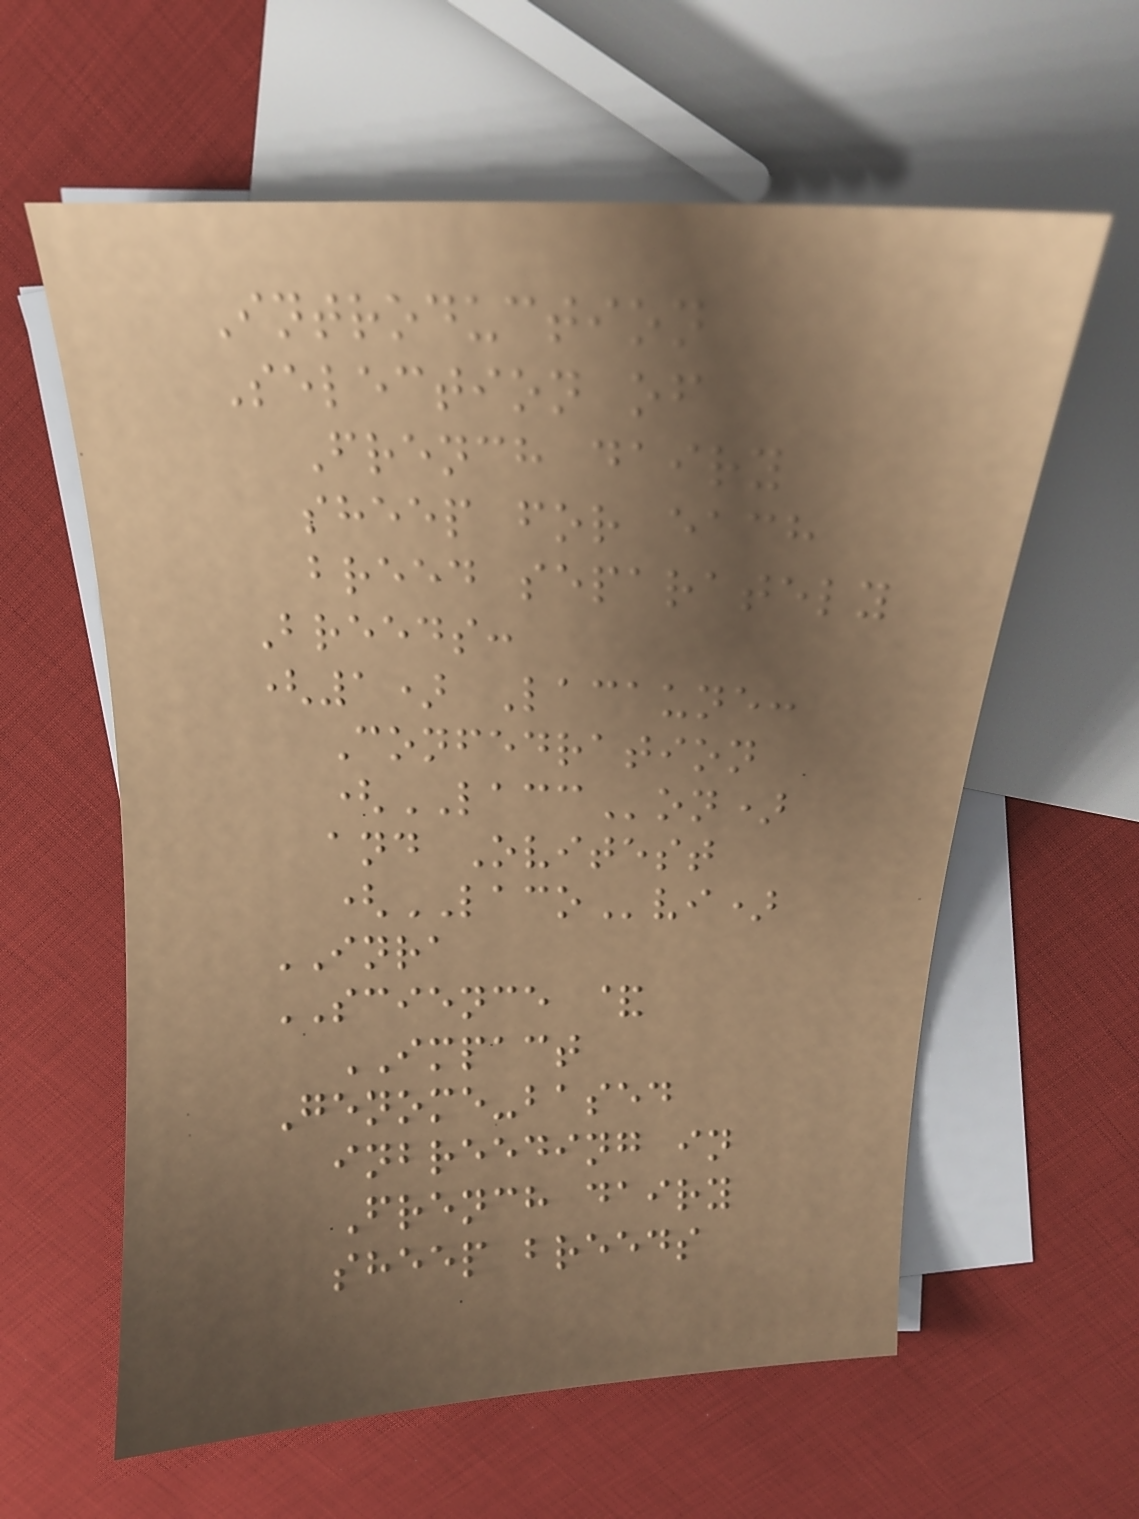Introduction
Selection of
French dairy
sheep for each
breed separately
Breeds:
(1) Lacaune:
Confedration
(LACCon)
and Ovitest
(LACOvi)
INRA
SCIENCE &
IMPACT
Genome-based
inbreeding in
French dairy
sheep breeds
